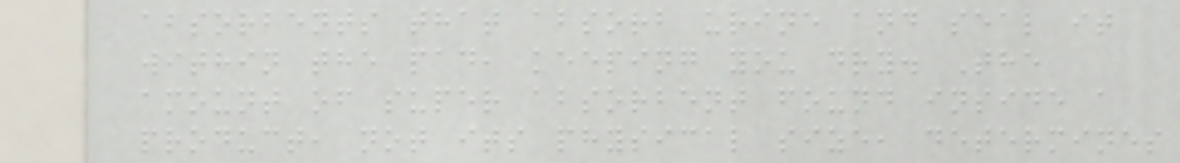absorbents that absorb urine and seal it
within the pad, keeping you dry. The
amount of super absorbent found inside a
product, not its physical size, determines
